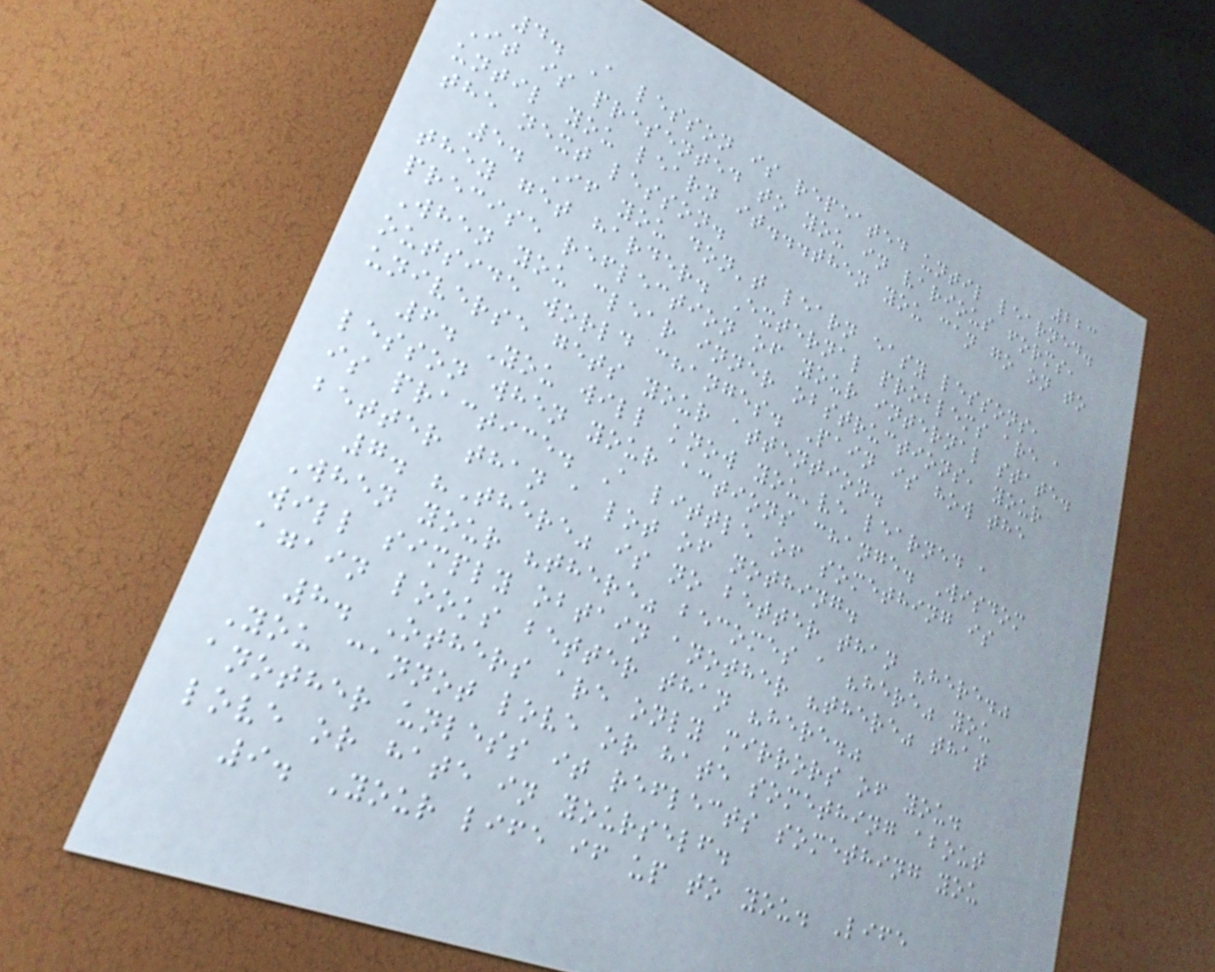223
4. A lesson is repeated until learned.
It is presented to you in various forms,
until you learn it...then you can go on to
the next lesson.
5. If you don't learn easy lessons,
they get harder. External problems are a
precise reflection of your internal state.
When you clear inner obstructions, your
outside world changes. Pain is how the
universe gets your attention.
6. You will know you've learned a
lesson when your actions change. Wisdom
is practice. A little of something is
better than a lot of nothing.
7. "There" is no better than "here."
When your "there" becomes a "here" you
will simply obtain another "there" that
again looks better than "here."
8. Others are only mirrors of you.
You cannot love or hate something about
another unless it reflects something you
love or hate in yourself.
9. Your life if up to you. Life
